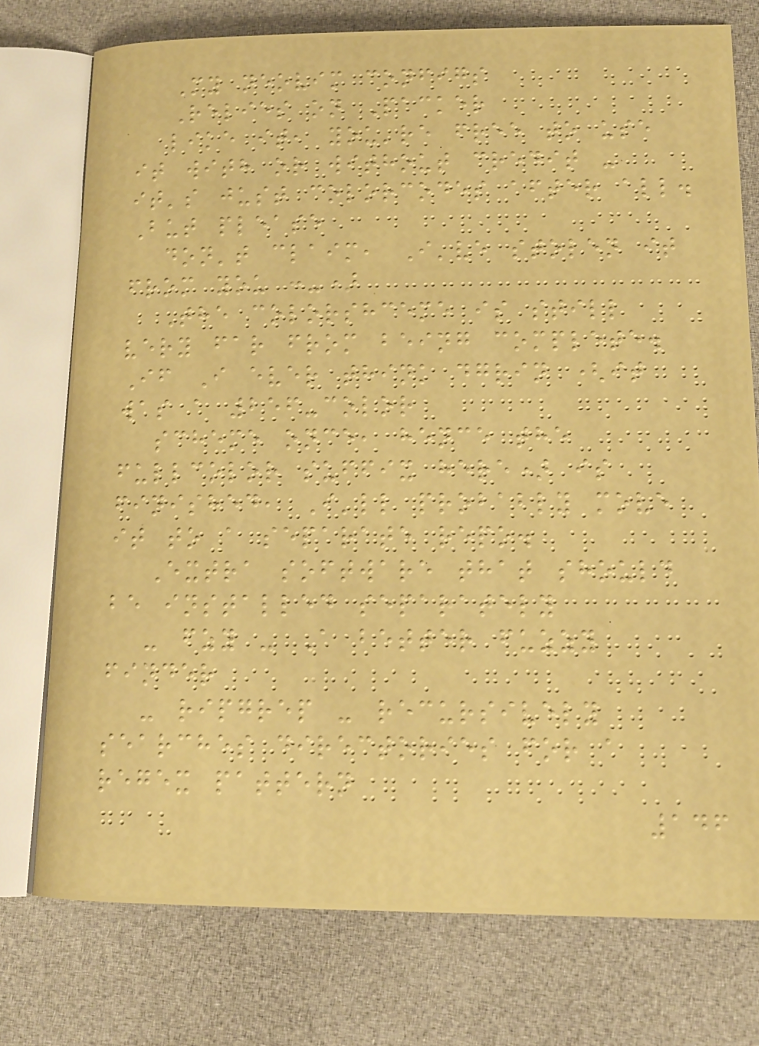My neovim configs
Relies on Packer
like it, you're free to use
it with or without credit -
it's just colorcodes after all.
But please
don't claim, I've stolen it
from you :-)
The colorshceme is still
very far from being complete.
If I ever think dgrin (it
was a 256-color
scheme once, hence the
fullcolor suffix here) is
finished, I'll probably move
it to a separate repo.
Extra software that should
be installed separately
- fzy - A better fuzzy
finder
- ripgrep - recursively
searches directories for a
regex pattern
146
